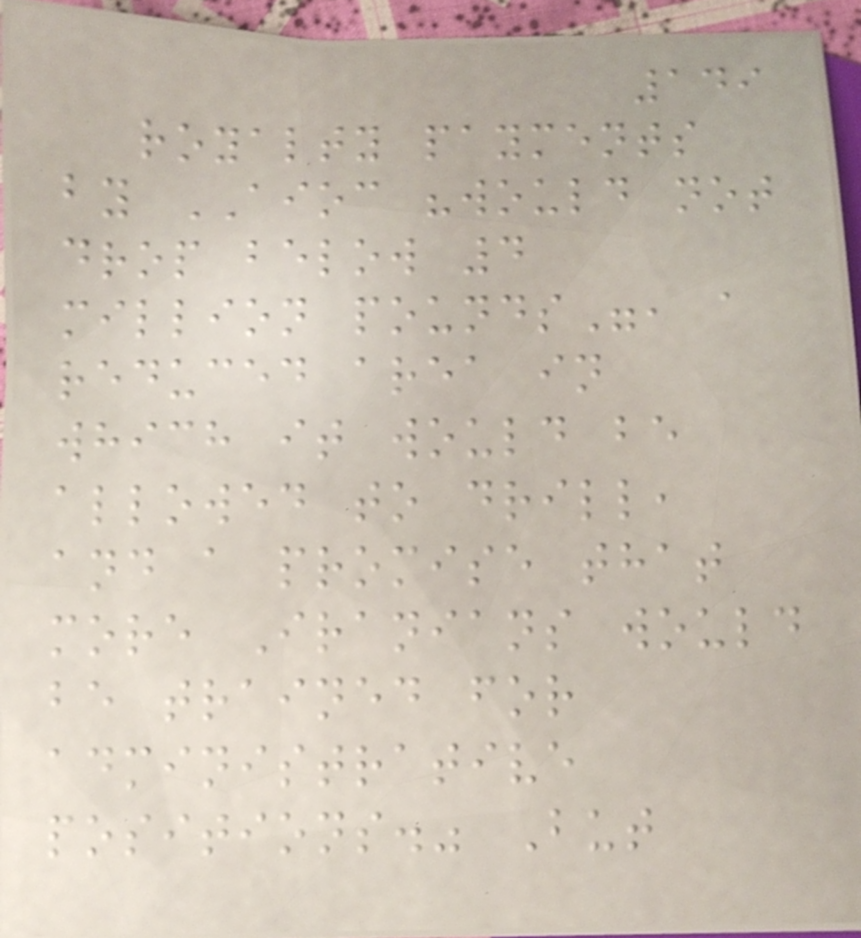149
royalty payments
by AIOC "would not
drop below 4
million pounds", a
reduced area in
which it would be
allowed to drill,
and a promise that
more Iranians would
be trained for
administrative
positions." But
